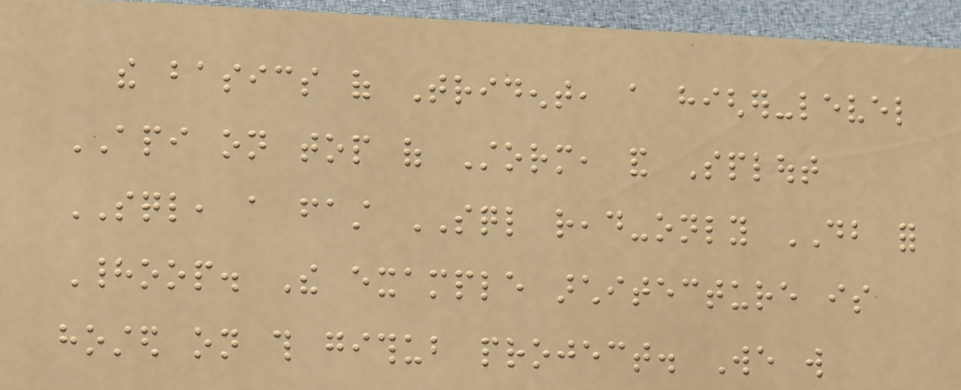the basics of Trident, a higher-level
API on top of Storm, and Splout
SQL, a fast SQL read-only DB for
Hadoop. The example architecture is
hosted on this github project. We will
